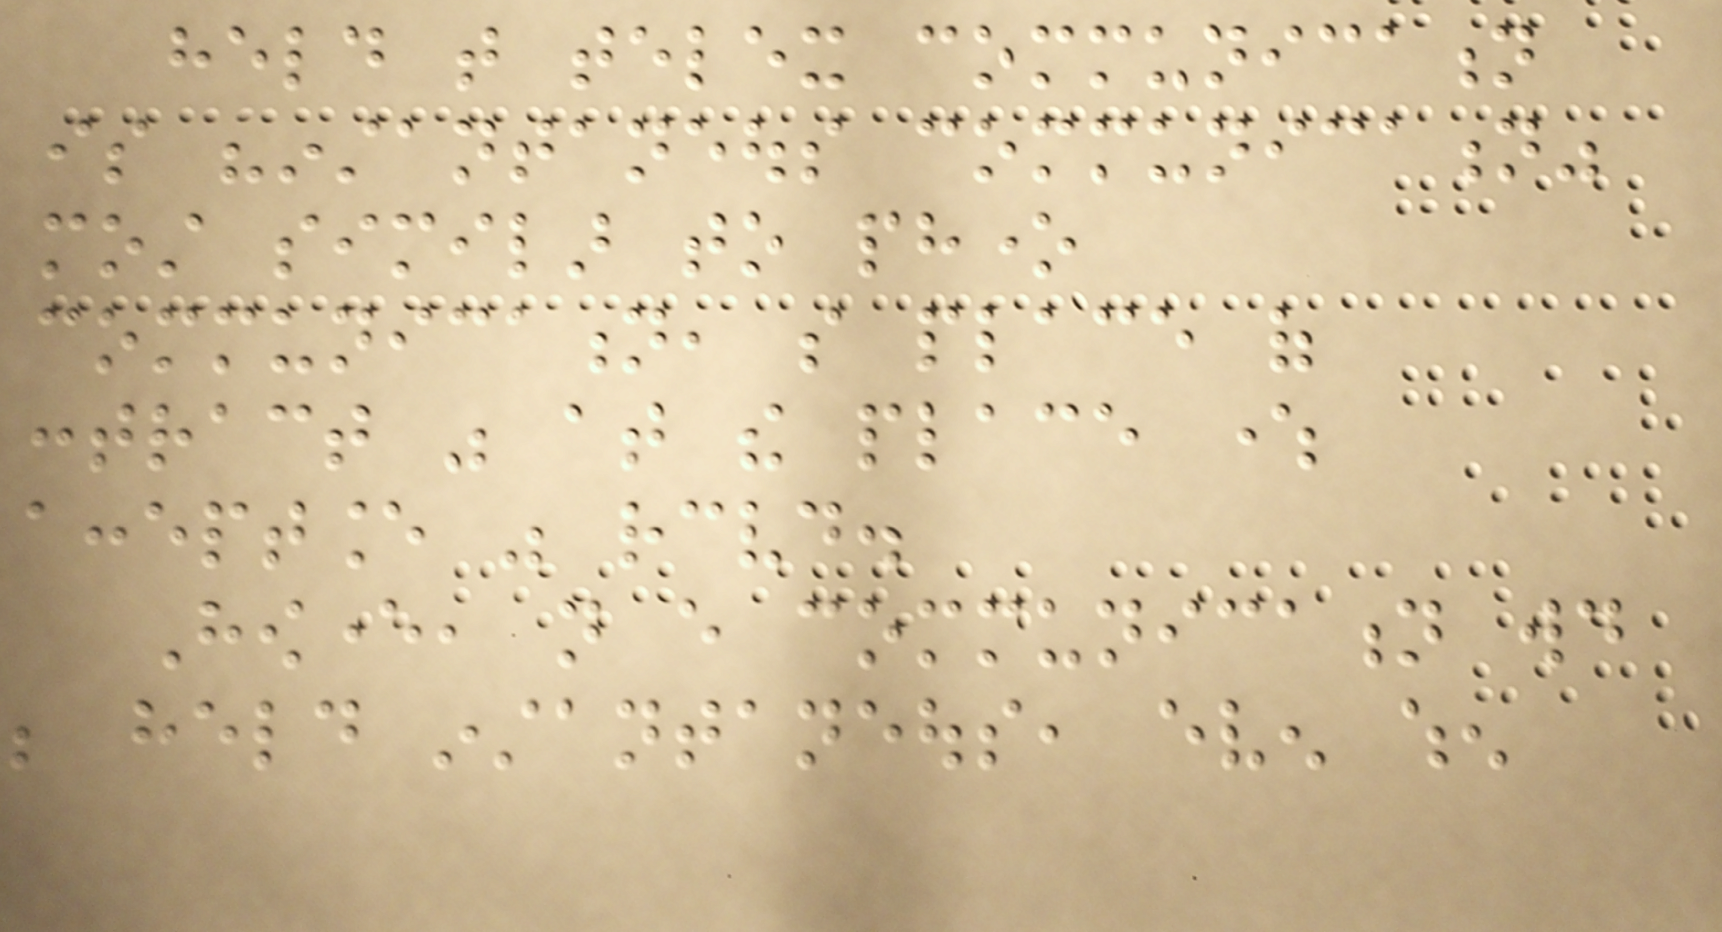held that telex communication
is "instantaneous communication"
most similar to phone
communication, so place of
contract was at the place where
acceptance was received.
However, not every communication would
be held instantaneous, even when
